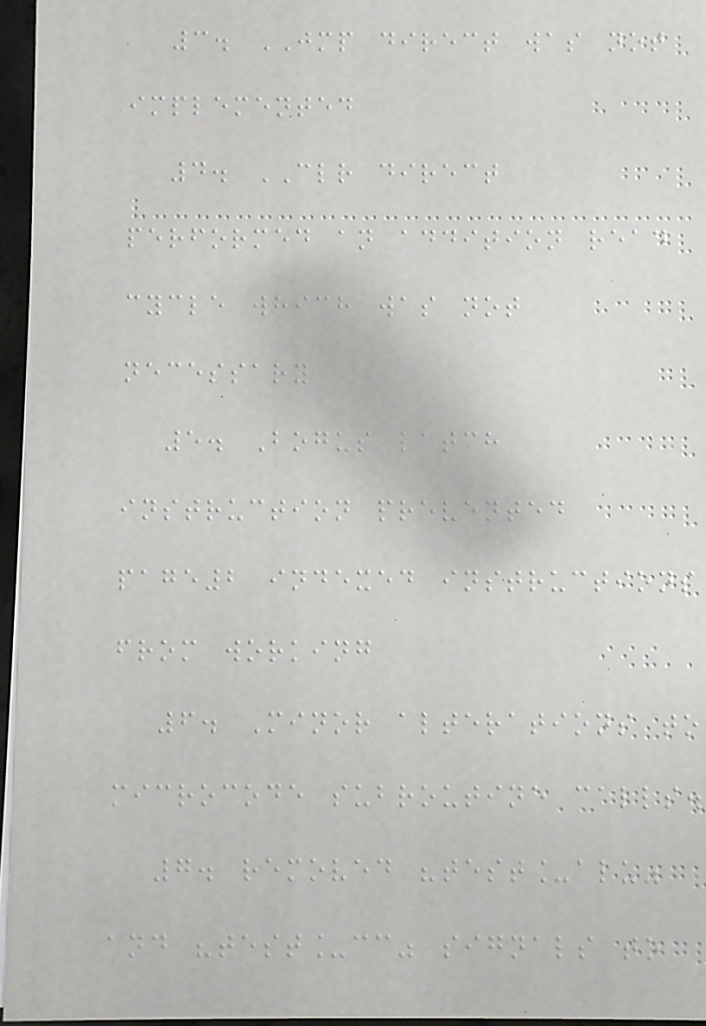3. JMP direct was not
implemented
4. CLR direct
performed an addition read
cycle which was not
necessary
5. Bogus latch
instruction prevented
page2 indexed instructions
from working
6. Minor alterations to
microcode subroutine calls.
7. removed "test_alu"
and "test_cc" signals to
